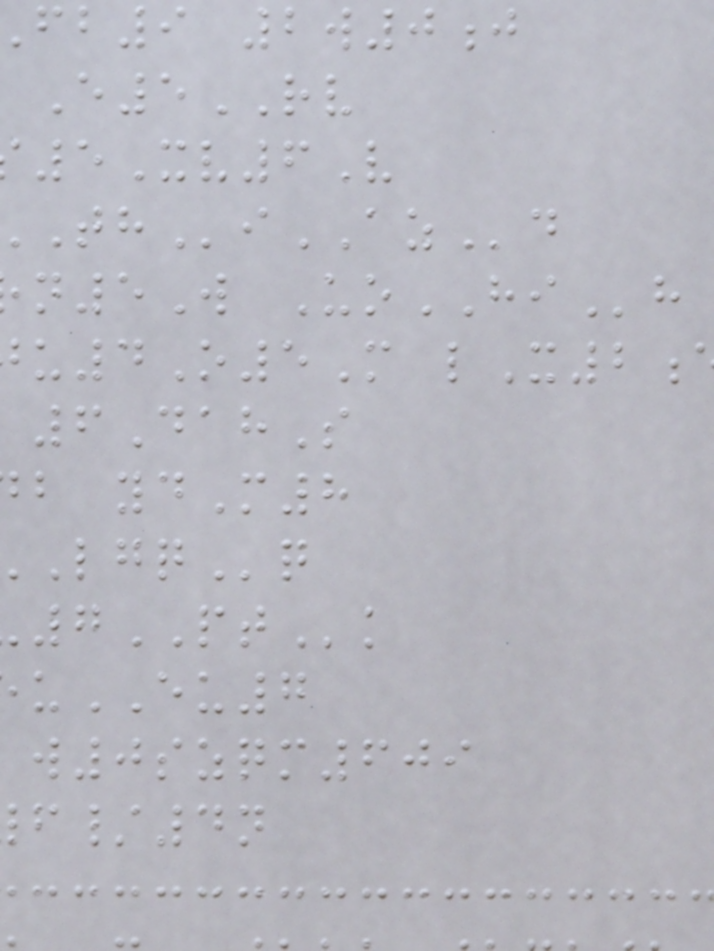fb9 2w0j
E5RV
5Xv6V
iAZd
n5W UoHIh
u4O5M lX2
6DahS
b ydM8
7PTk
uEU7
w0szqm609
/4n
